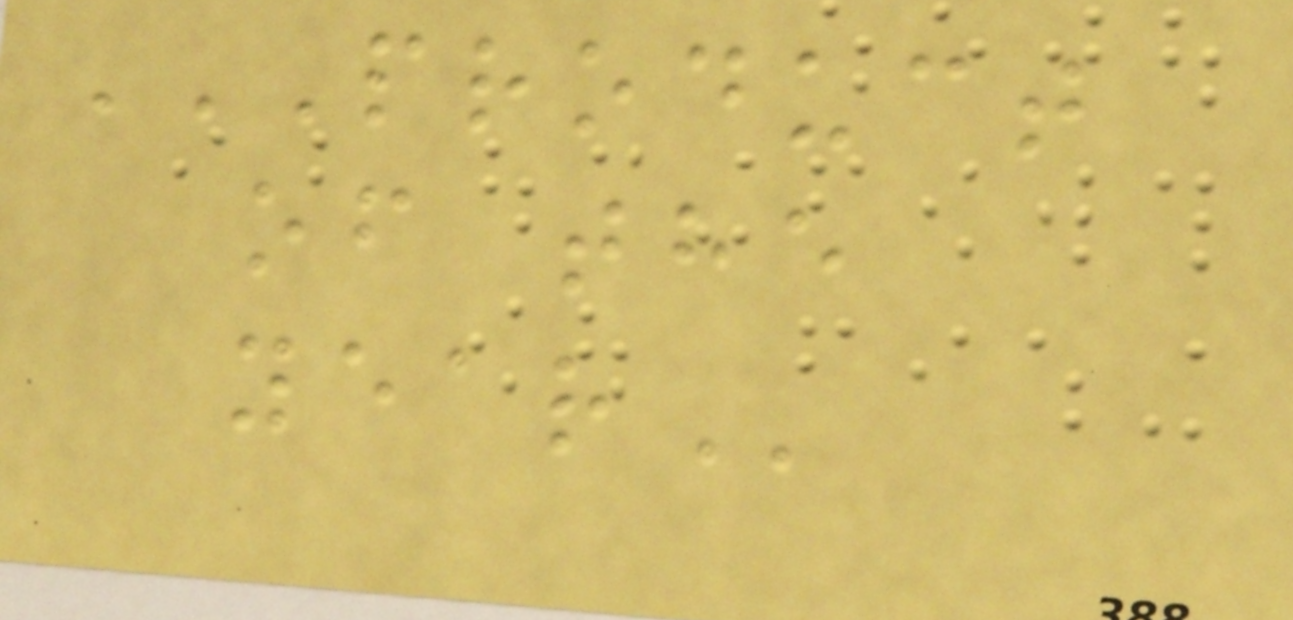PRODUCT
OF THE
YEAR
